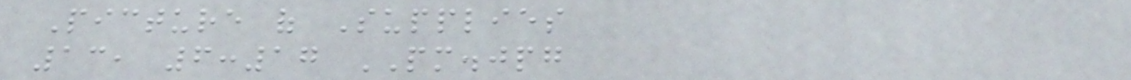Picture of Supplies
13, 6:17 PM.jpg
